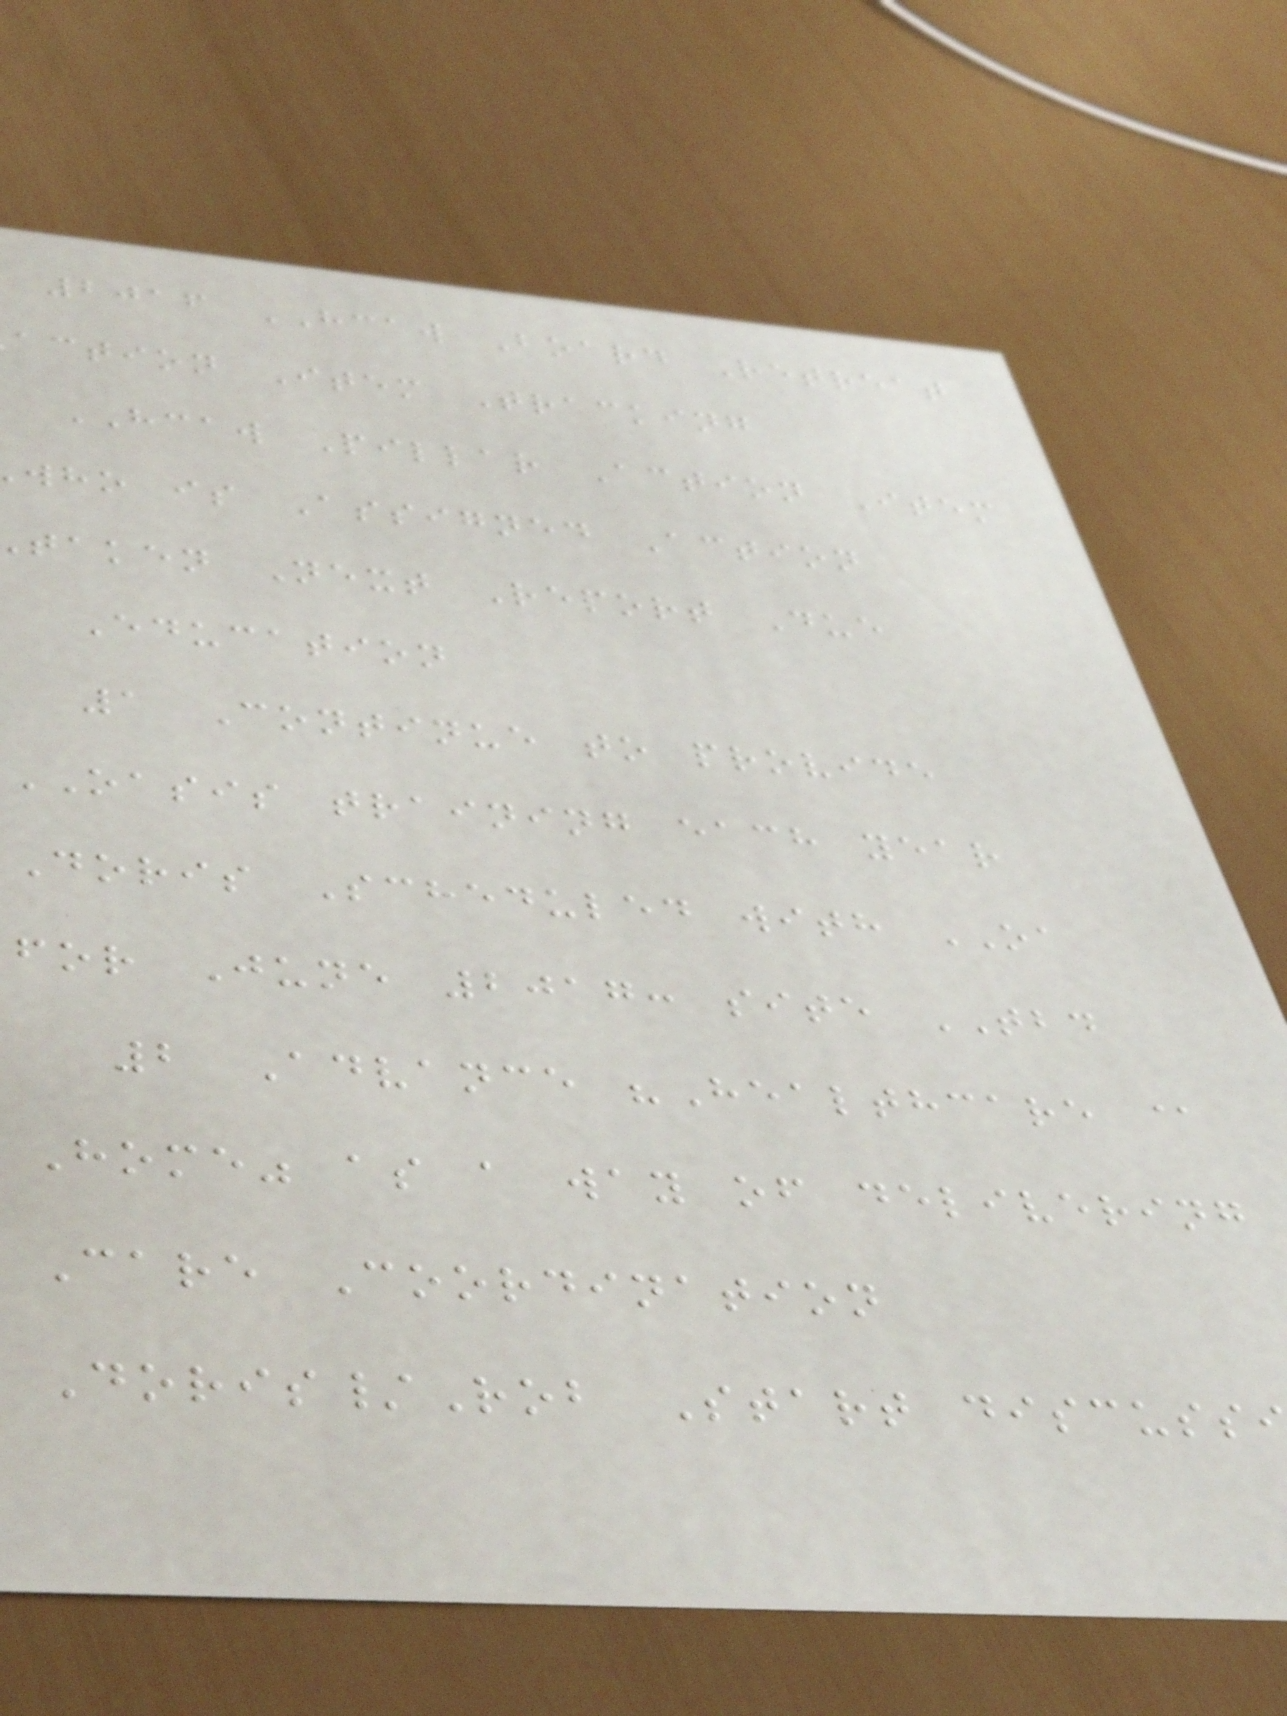2016 HCAW Board Retreat
action Item Tracking
HCAW Pillar Action Item
who is Assigned Action
taken Next Report Due
Education
1 Continue to provide
OASIS training each year
Doris Scheduled with OA
for June 2017: site TBD
2 Advance "Healthcare @
Home" as a way of delivering
Care Coordination
Doris/Rob Start discuss
